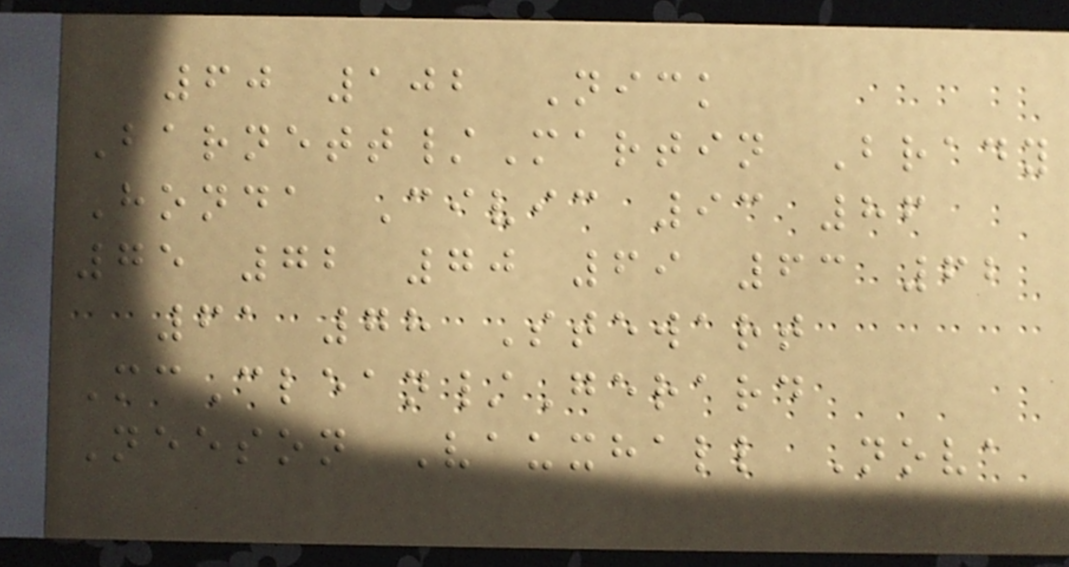60 102 Nick
Barnett/Martin Brady
Honda Civic 93 86
75 72 70 69 63 62
61 78 Stewart
McClean/Gerard
Neeson Vauxhall Nova
